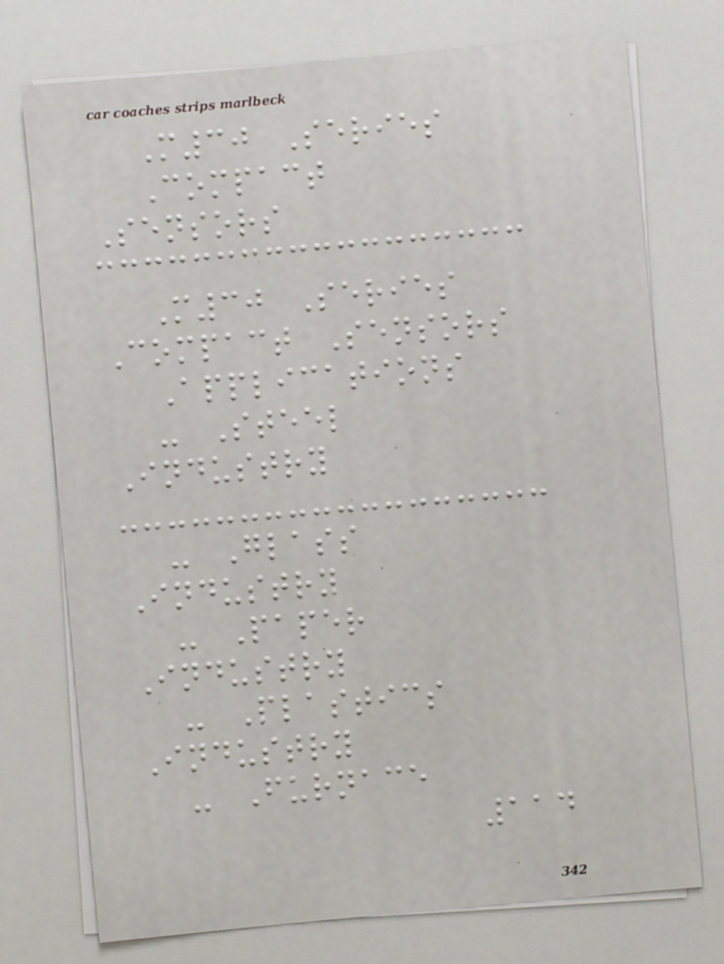M30 Series
Compact
Sensors
M30 Series
Compact Sensors
Applications
- Steel
Industry
- Glass
Industry
- Paper
Industry
- Plastics
Industry
- Furnace
114
